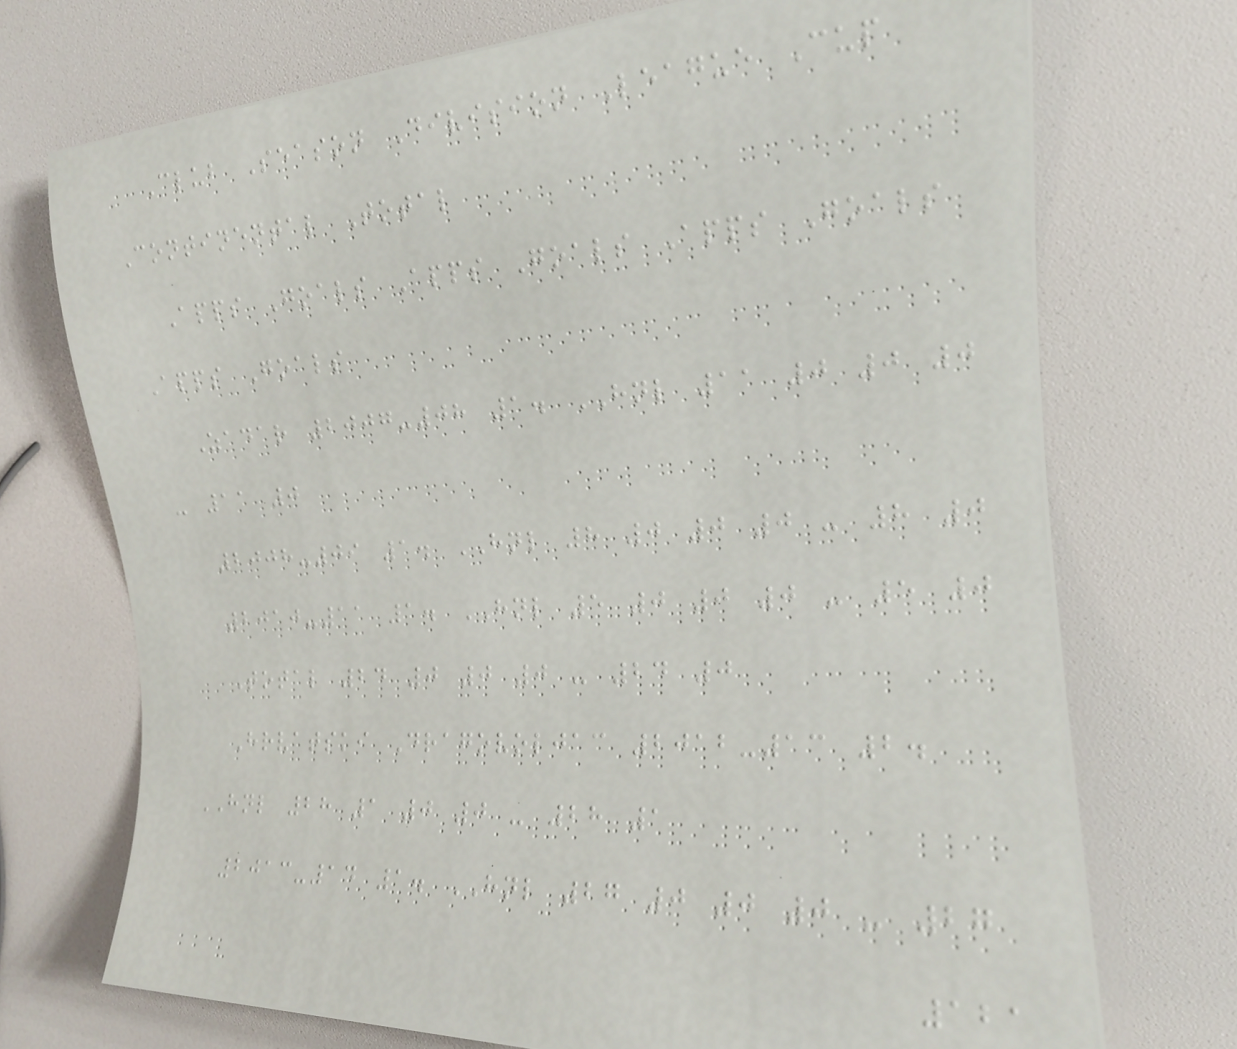Club Season Division League Cup
Continental Total
Apps Goals Apps Goals Apps Goals
Apps Goals
Zadar 2007-08 1. HNL 11 0 0 0
- 11 0
2008-09 1. HNL 8 0 0 0 - 8 0
2010-11 1. HNL 5 0 0 0 - 5 0
Total 24 0 0 0 - 24 0
Hrvatski Dragovoljac 2012-13 2.
HNL 28 1 0 0 - 28 1
2013-14 1. HNL 27 0 0 0 - 27
121
